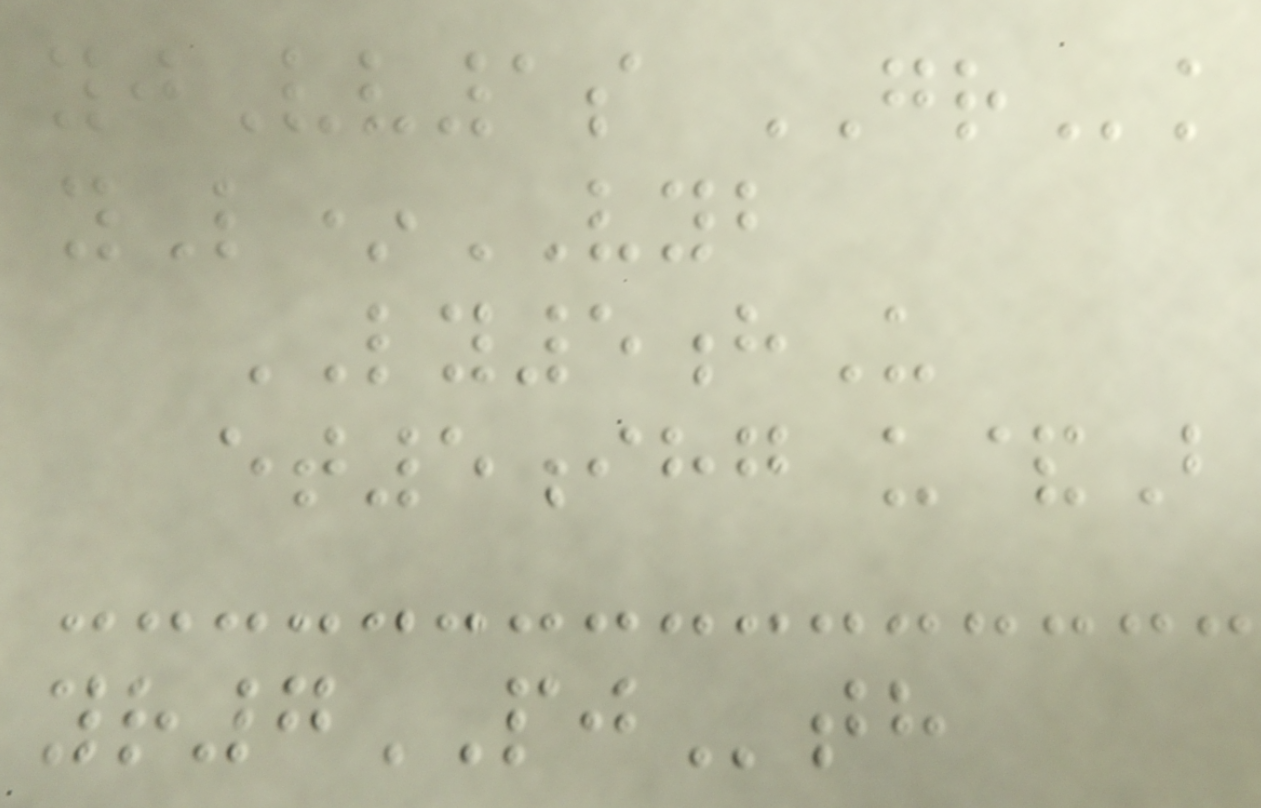yjVv1s GRk
yL*VYB
LY5hU
et5ihg u&B
yr7PJth
